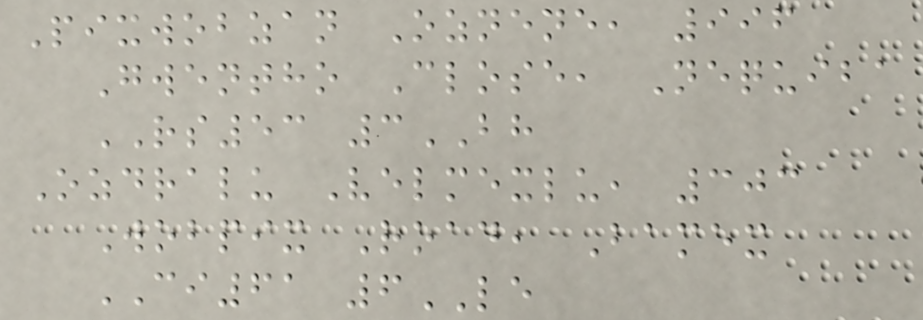Pixwobzan Oznene, 996
Gwentho Close, Nequiba
RS53 3BH
Ozdralu Velmexlu, 303
Wobpix Road, Bamex
CI61 6LE
